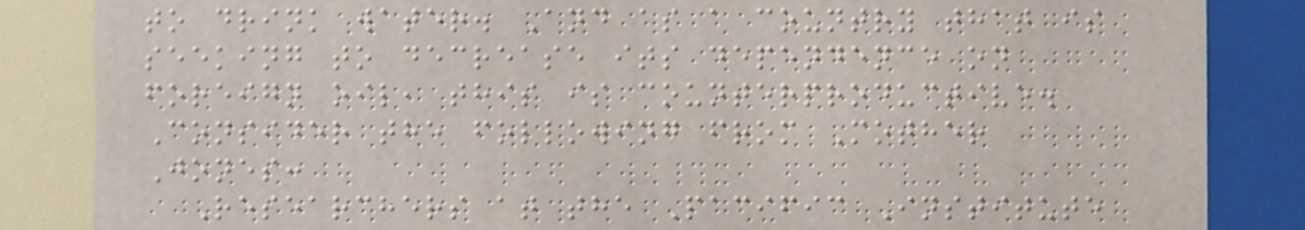to drink water. And as a country that is
seeking to decrease its dependence on
foreign oil, this is counterproductive.
Consider the following from Mother
Jones:
Researchers at the Pacific Institute
